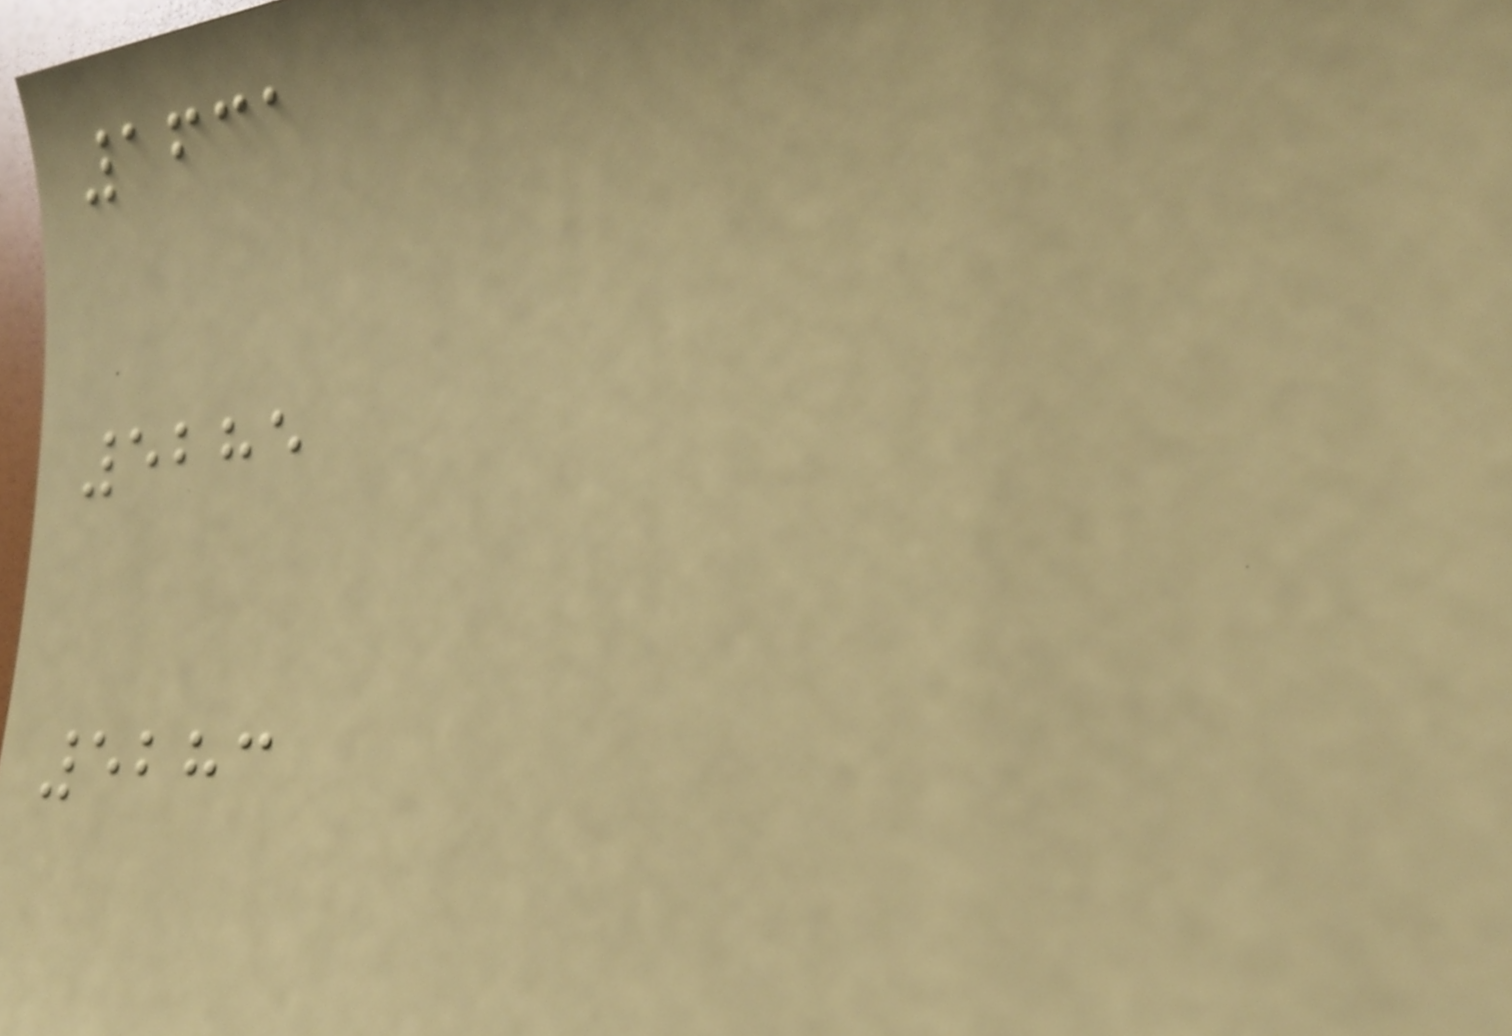1631
5285
5283
